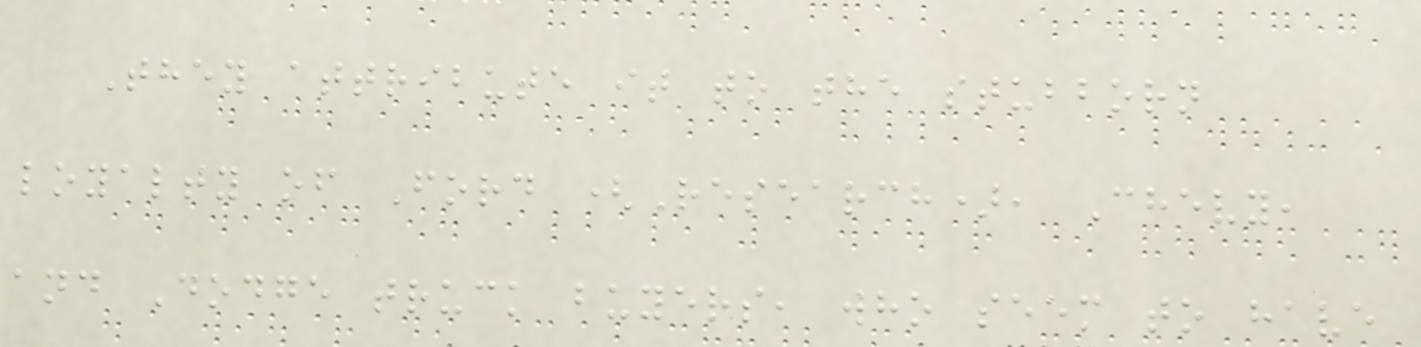They attribute it to the stubborn
loyalty of Ford (Research), Chevy,
and Dodge truck buyers, who seem to have
